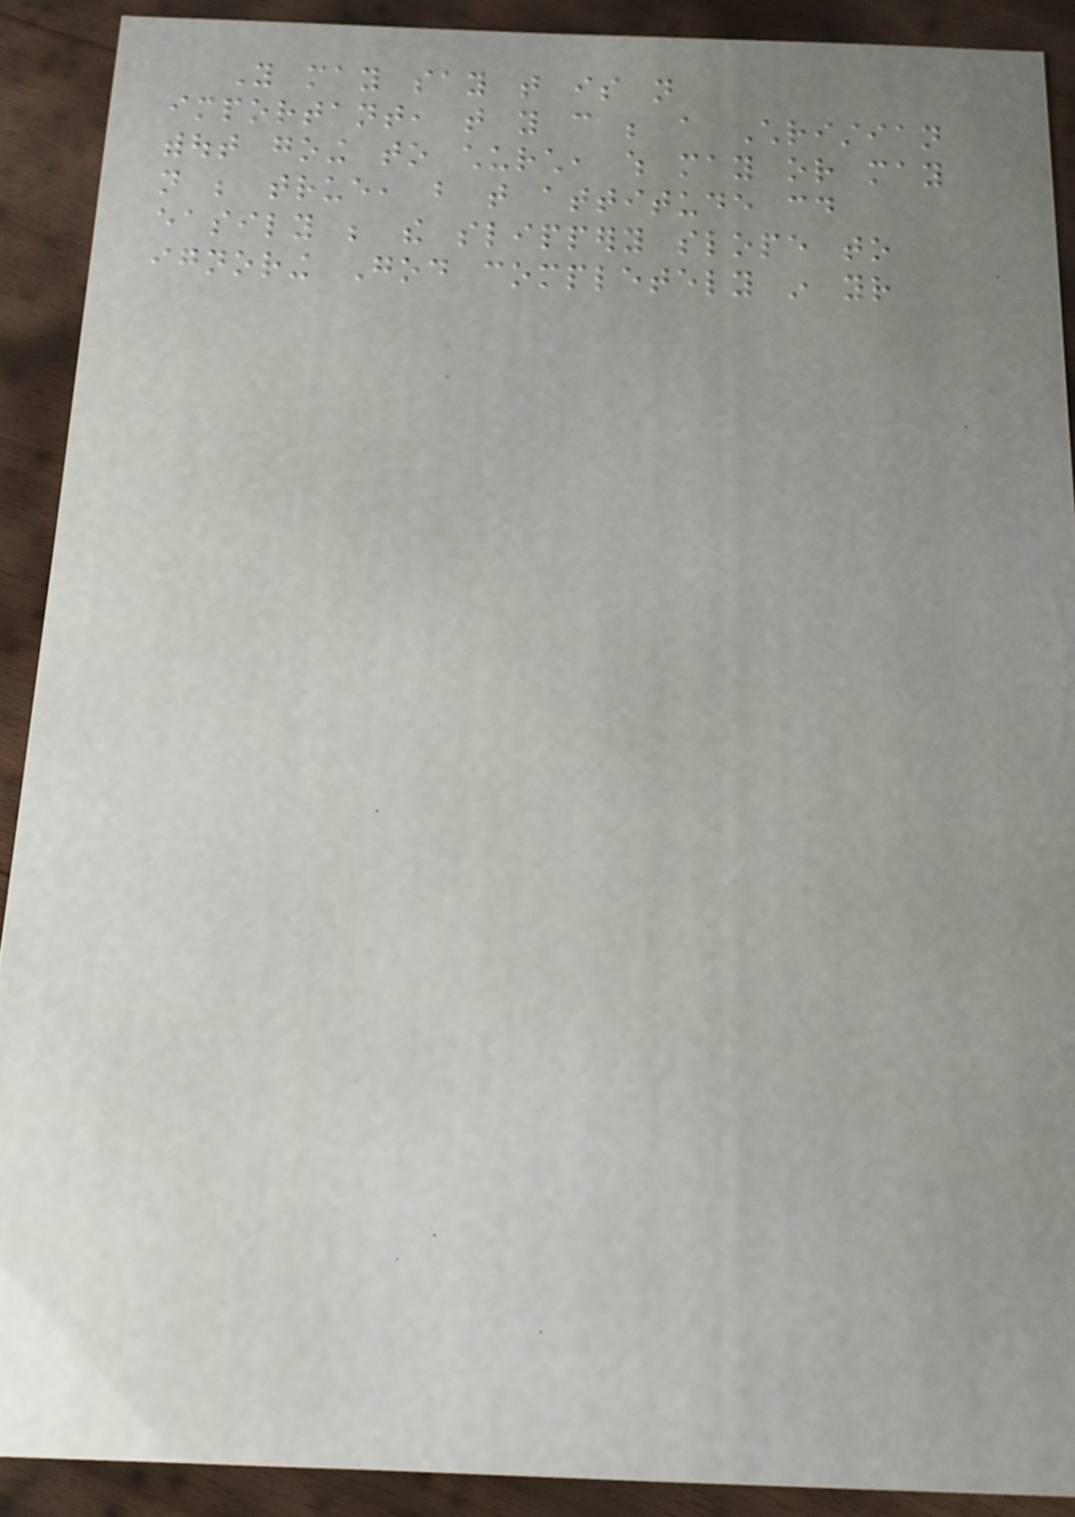You may say that is not
important, that you can be a Christian
without going to church, which may or may
not be true, but that attitude could
easily be the slippery slope to
ignoring God completely in your
